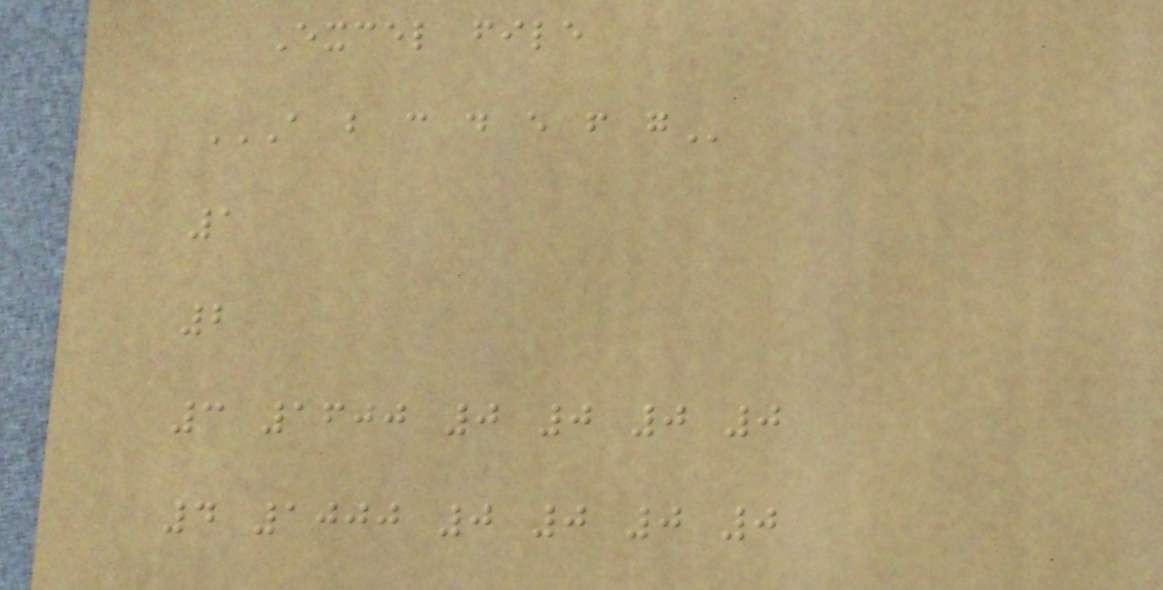Excel file
A B C D E F G
1
2
3 1600 0 0 0 0
4 1000 0 0 0 0
